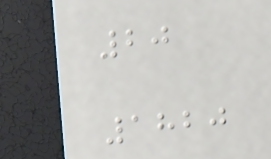20
1820
